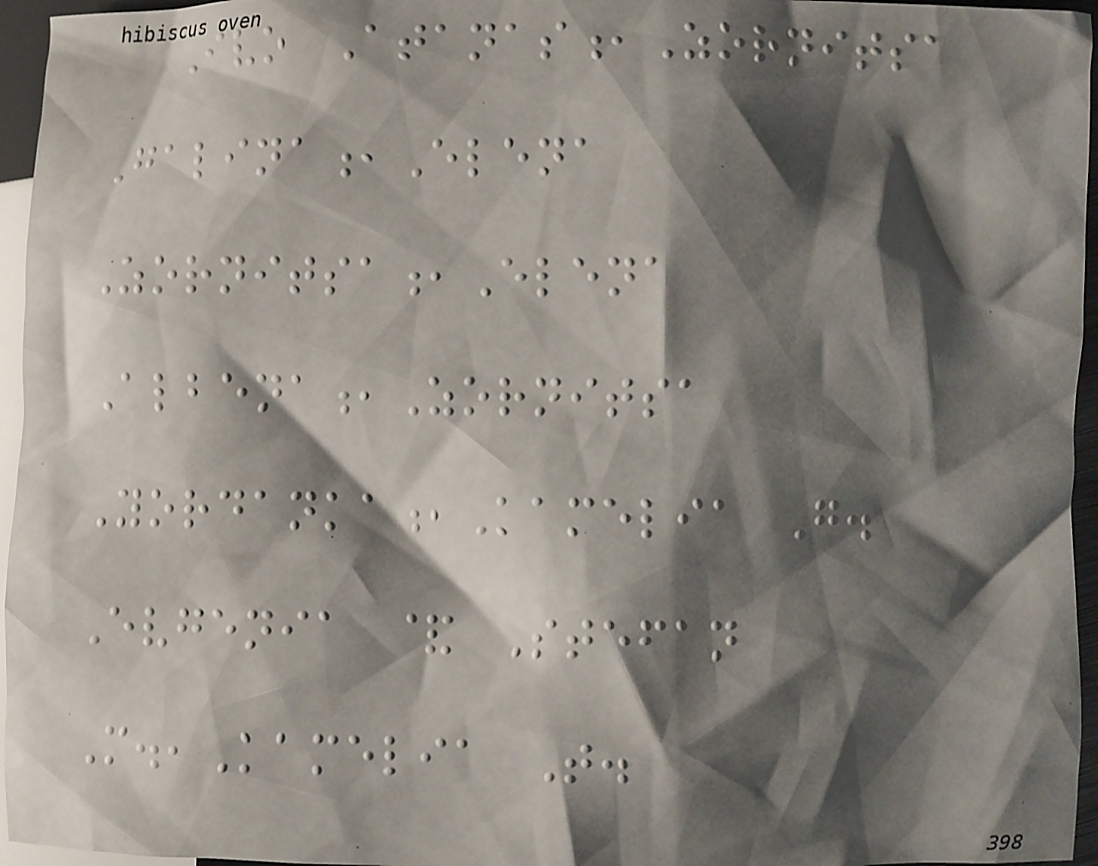Ivo Atanas,Zornitsa
Galina,Elena
Zornitsa,Elena
Albena,Zornitsa
Yordanka,Kamelia G.
Evgenia & Stefan
M.,Kamelia T.
